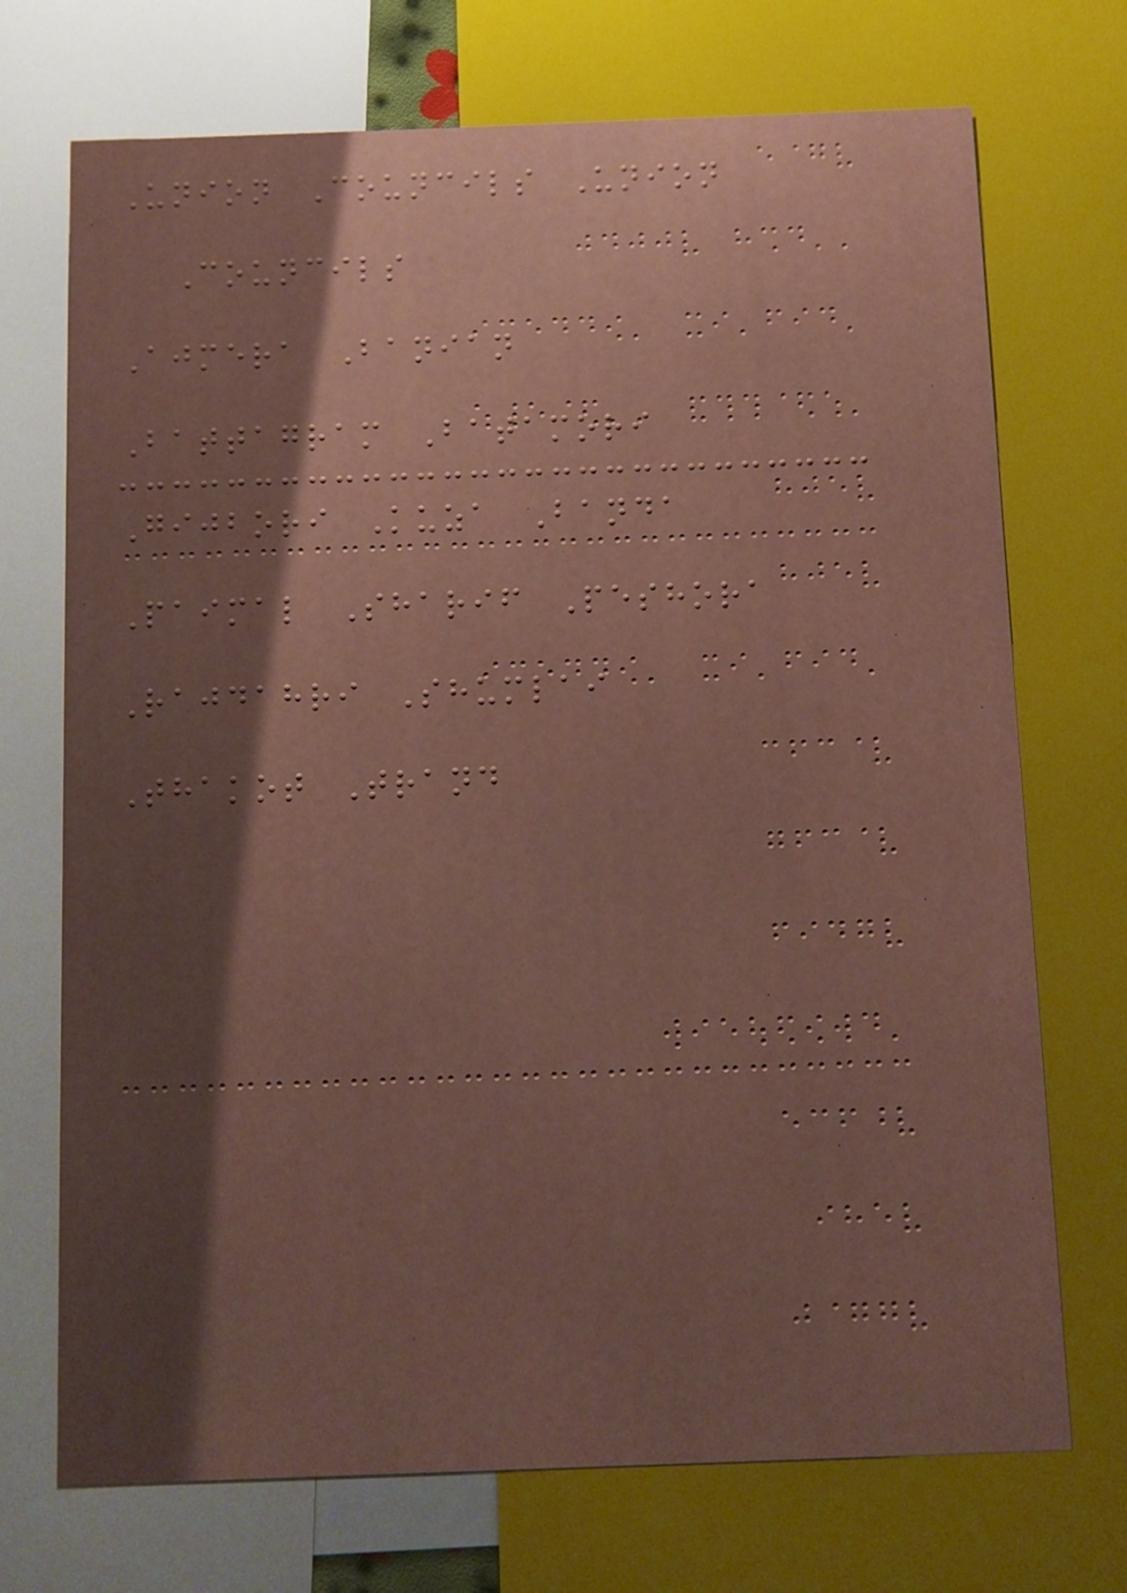Union Councils Union
Councils
Ajmera Banian
Battagram Batamori
Gijbori Kuza Banda
Paimal Sharif Peshora
Rajdahri Shumlai
Thakot Trand
